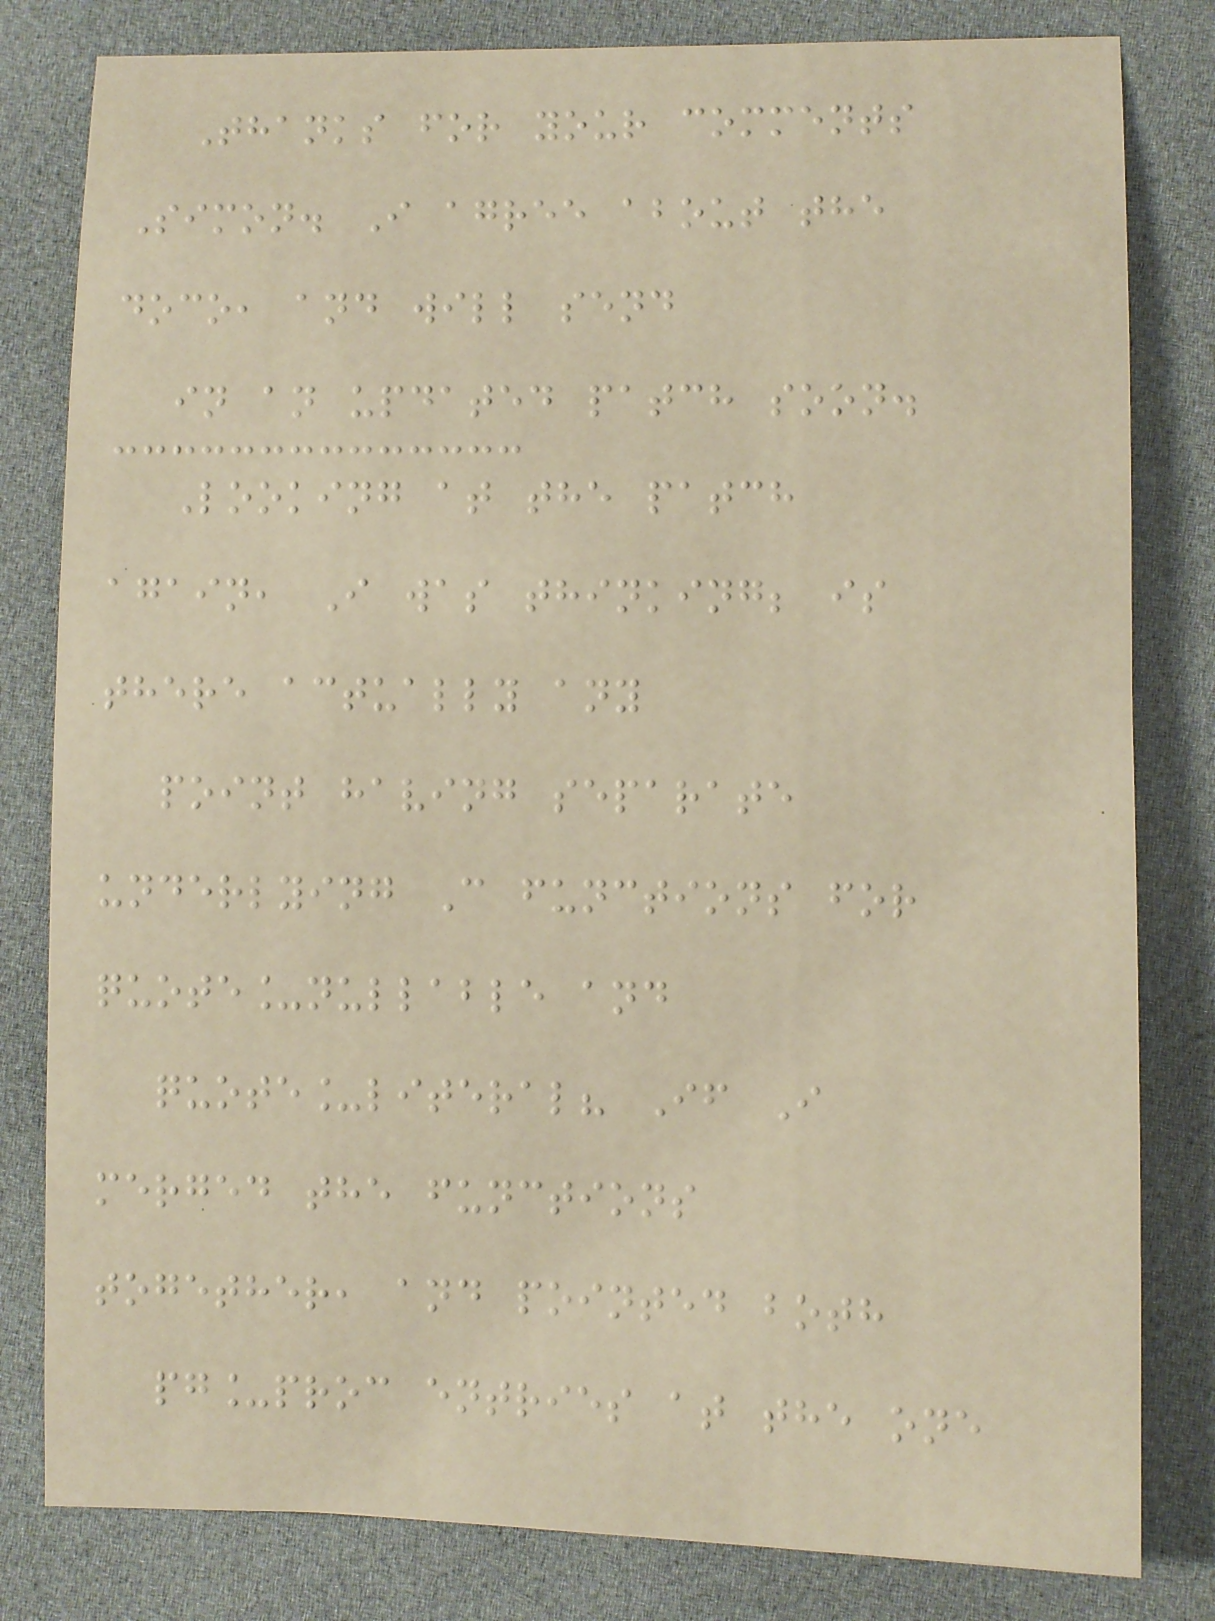Thanks for your comments
Simon. I agree about the
doco, and will send
in an updated patch soon.
Looking at the patch
again, I was thinking; is
there actually any
point having separate
underlying C functions for
quote_nullable and
quote_literal? If I
merged the functions
together, and pointed both
pg_proc entries at the one
